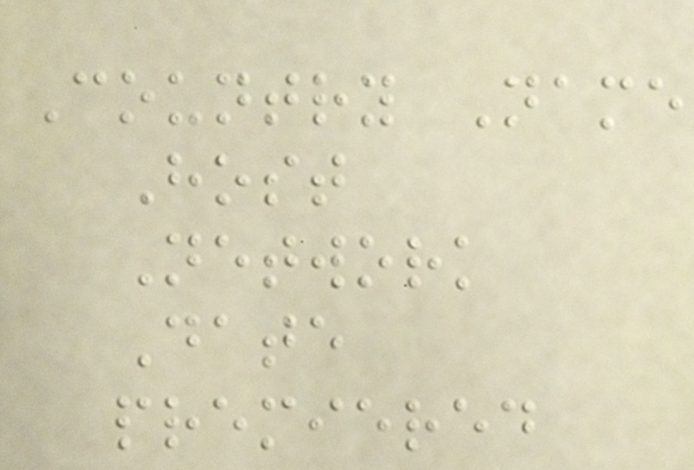Country Name
Host
Network
Date
premiered
